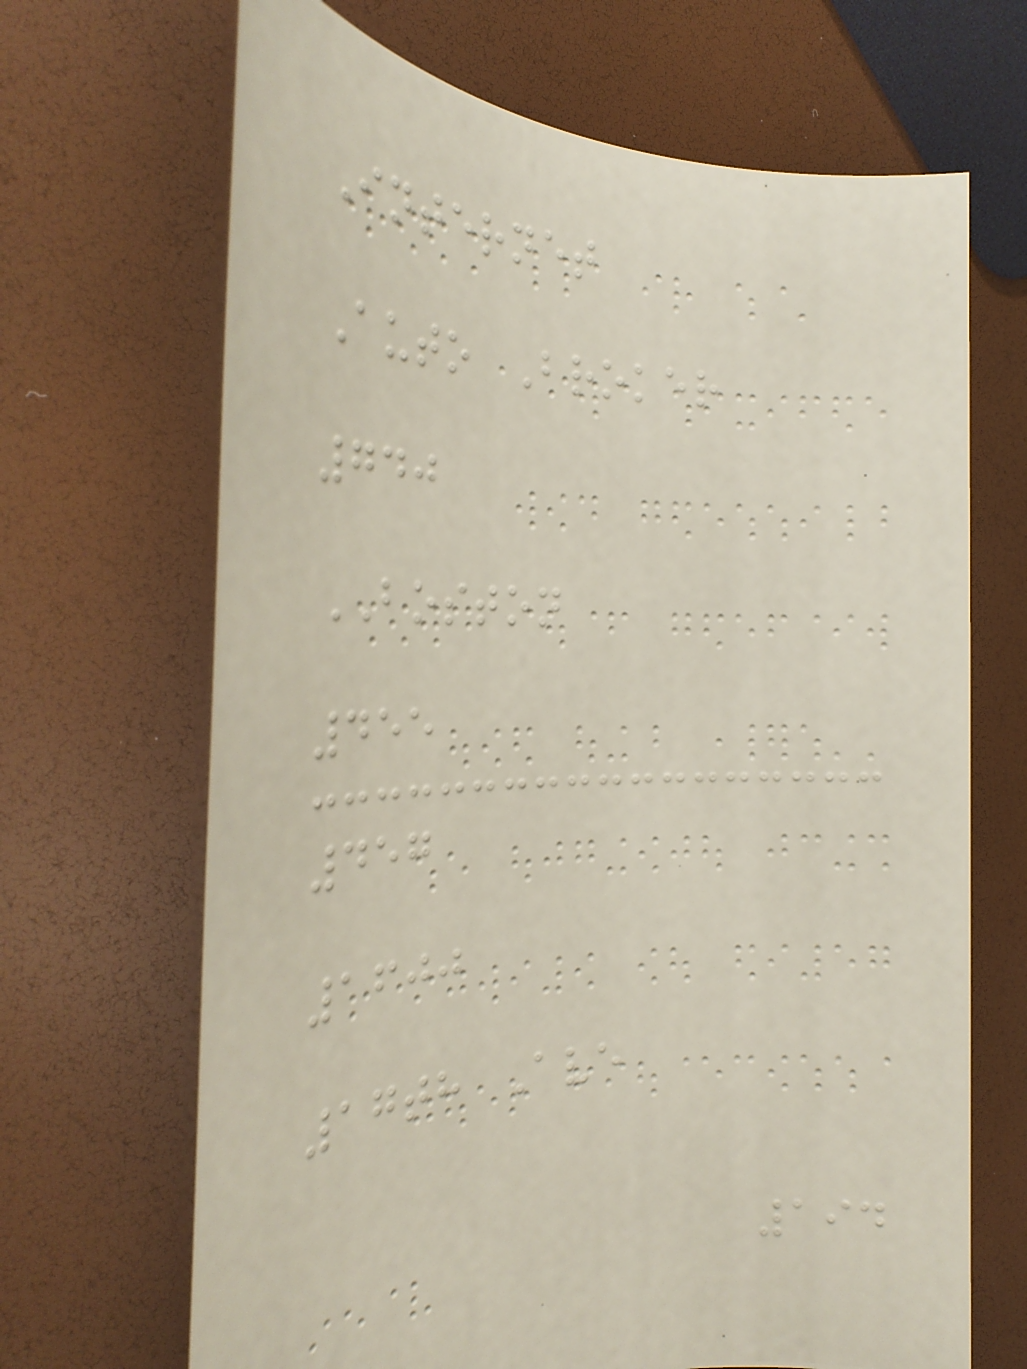Internet
Auto Broker
740
BOSTON
455
457
1600
17th Ave
194
